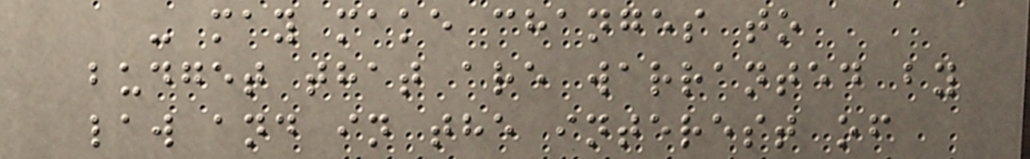- may make changes to
budget that are warranted by
law and in the interest of
